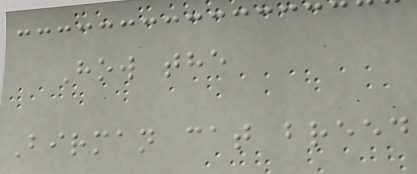How the
Birman cat breed
